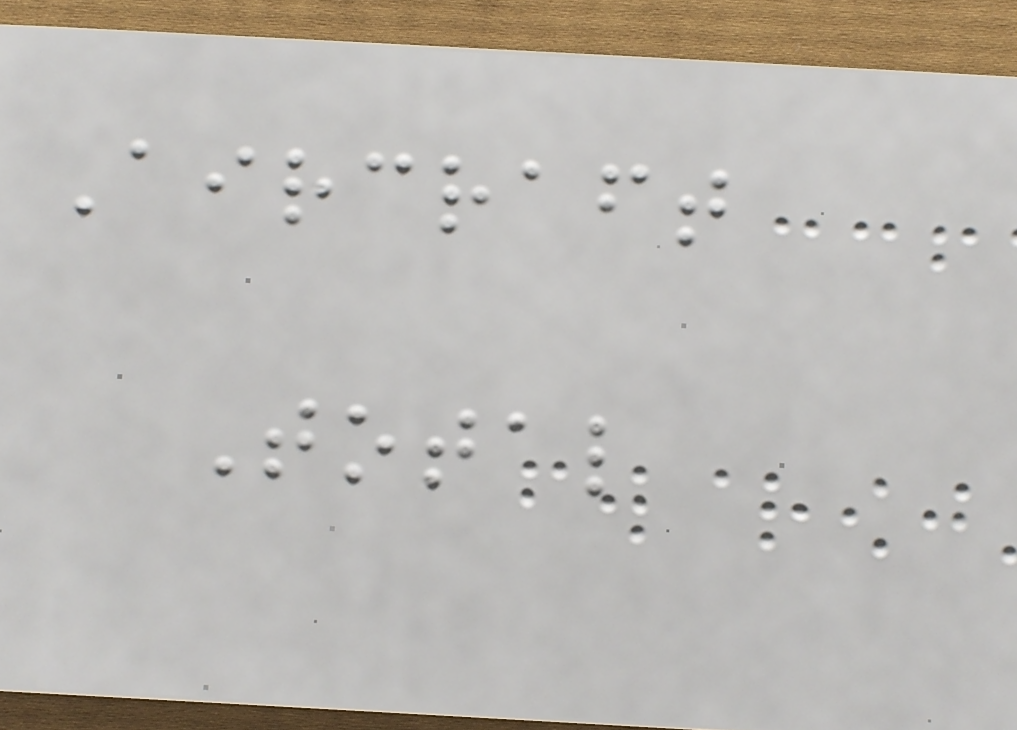Aircraft
Total
